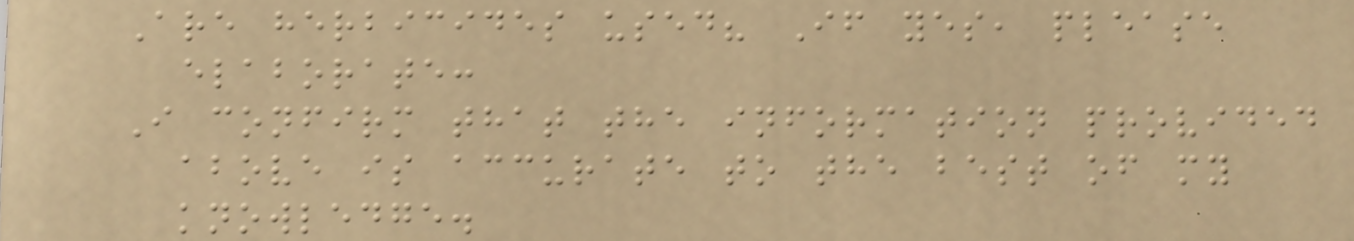Are herbicides used? If yes, please
elaborate:
I confirm that the information provided
above is accurate to the best of my
knowledge.
